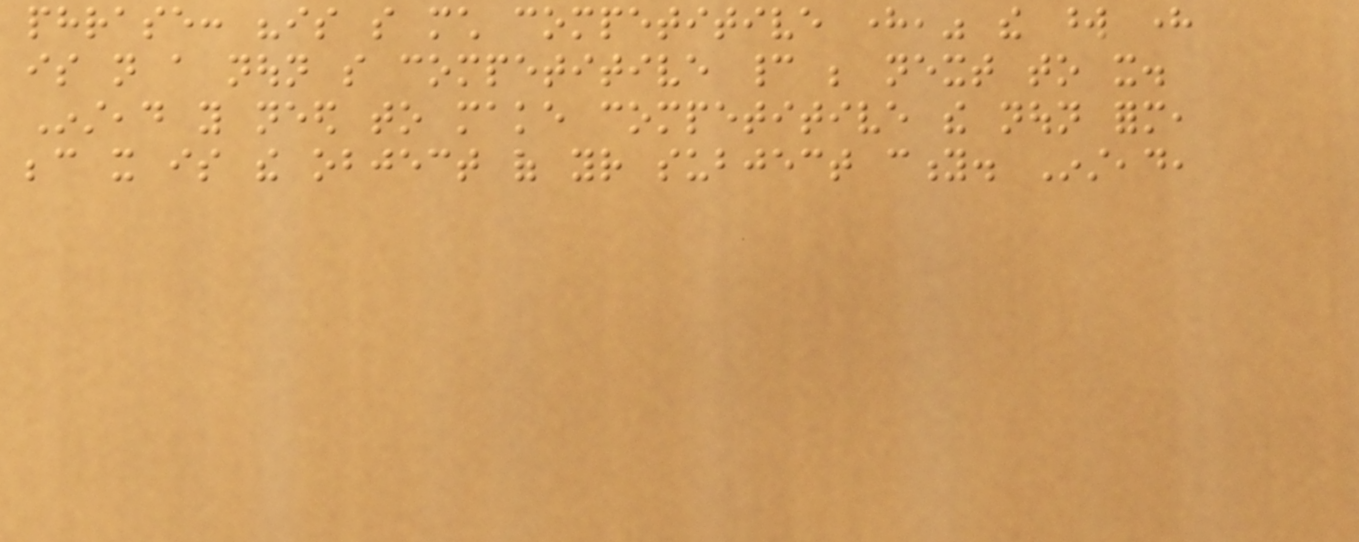phrase: "is so much competitive here," the word here
is not a noun so competitive cannot be next to it.
Instead you need to make competitive the noun form,
because it is the object of your subject city. Instead,
